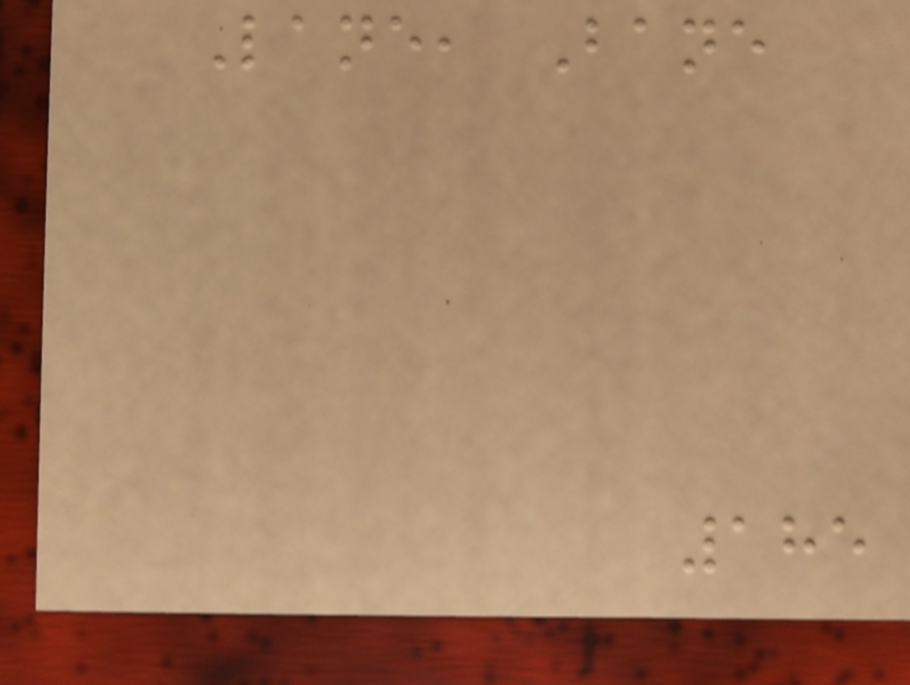Lane, Bane
185
